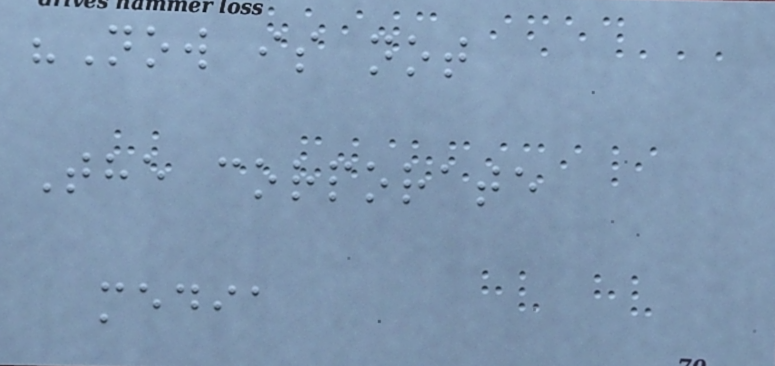"Now is not
The corporate
media
